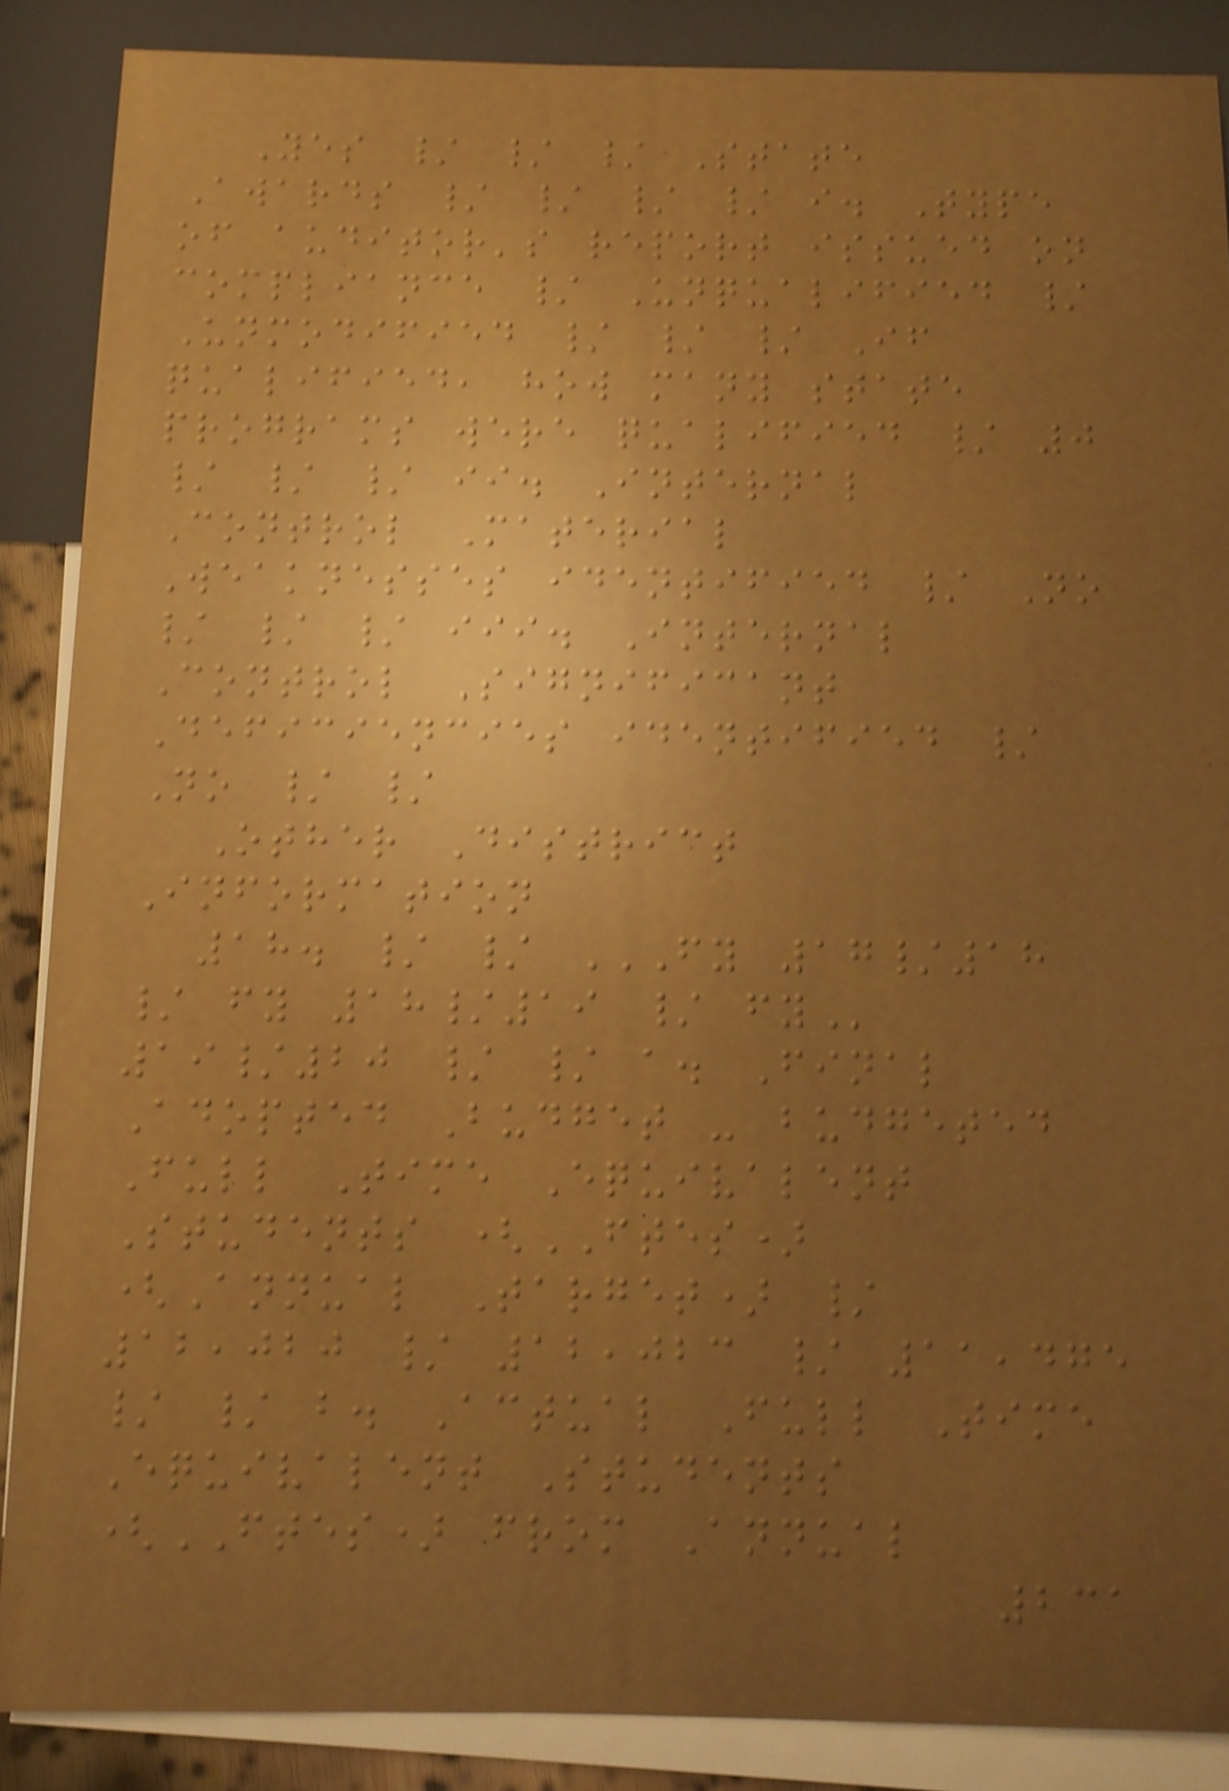Yes / / / State
Awards / / / / i. Type
of auditor's report issued on
compliance / Unqualified /
Unmodified / / / If
qualified, how many state
programs were qualified / 0
/ / / ii. Internal
Control Material
Weaknesses identified / No
/ / / iii. Internal
Control Significant
Deficiencies identified /
No / /
Other District
Information
18. / / FY 17/18
/ FY 18/19 / FY
19/20 / / a. Final
Adopted Budget - budgeted
Full Time Equivalent
Students (FTES)
(Annual Target) /
12,020 / 12,023 / 11,475
/ / b. Actual Full Time
Equivalent Students
(FTES) from Annual
231
